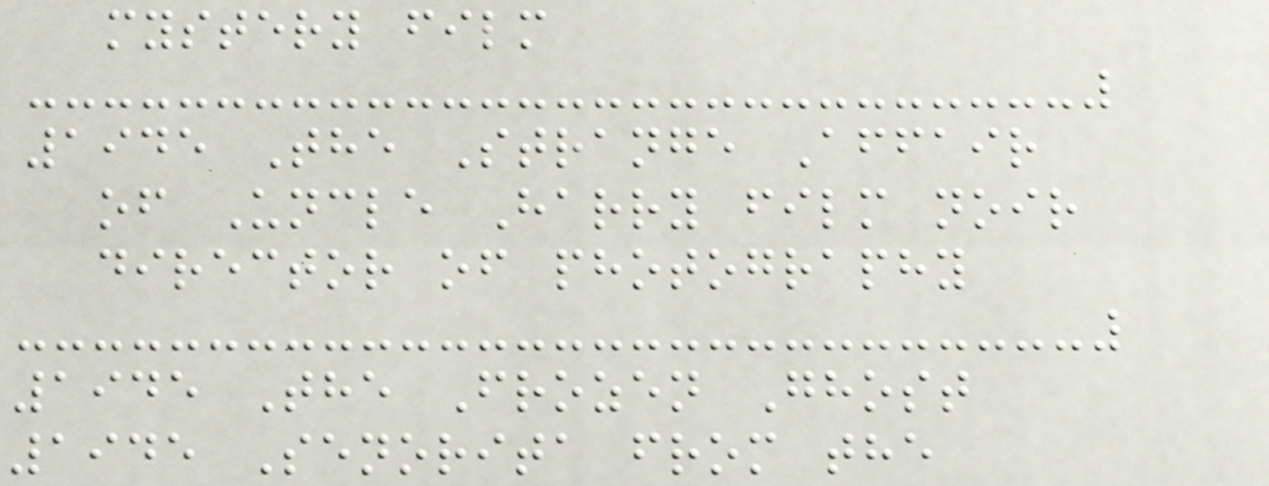mystery film
1945 The Strange Affair
of Uncle Harry film noir
director of photography
1945 The Frozen Ghost
1945 Senorita from the
